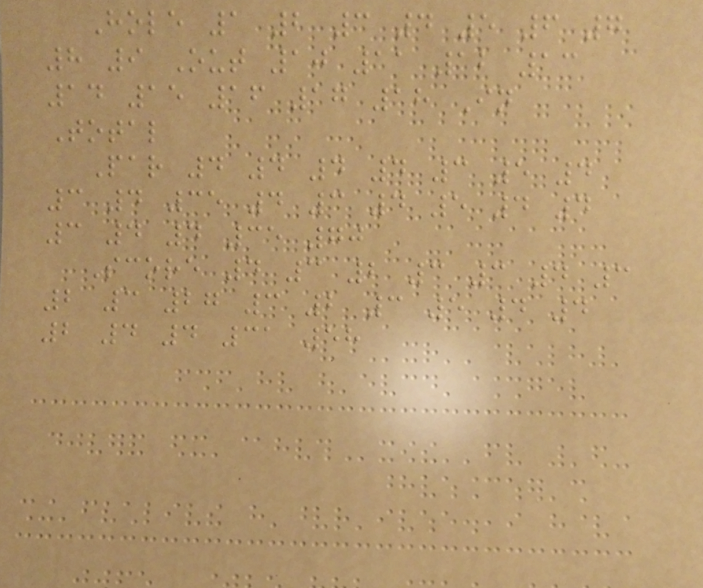Hole 1 2 3 4 5 6 7
8 9 Out 10 11 12 13
14 15 16 17 18 In
Total
Par 4 4 4 4 3 5 4
3 4 35 4 3 4 5 4 4
3 4 4 35 70
Score 4 3 2 3 3 4 3
2 3 27 3 2 3 5 4 4
2 4 4 31 58
